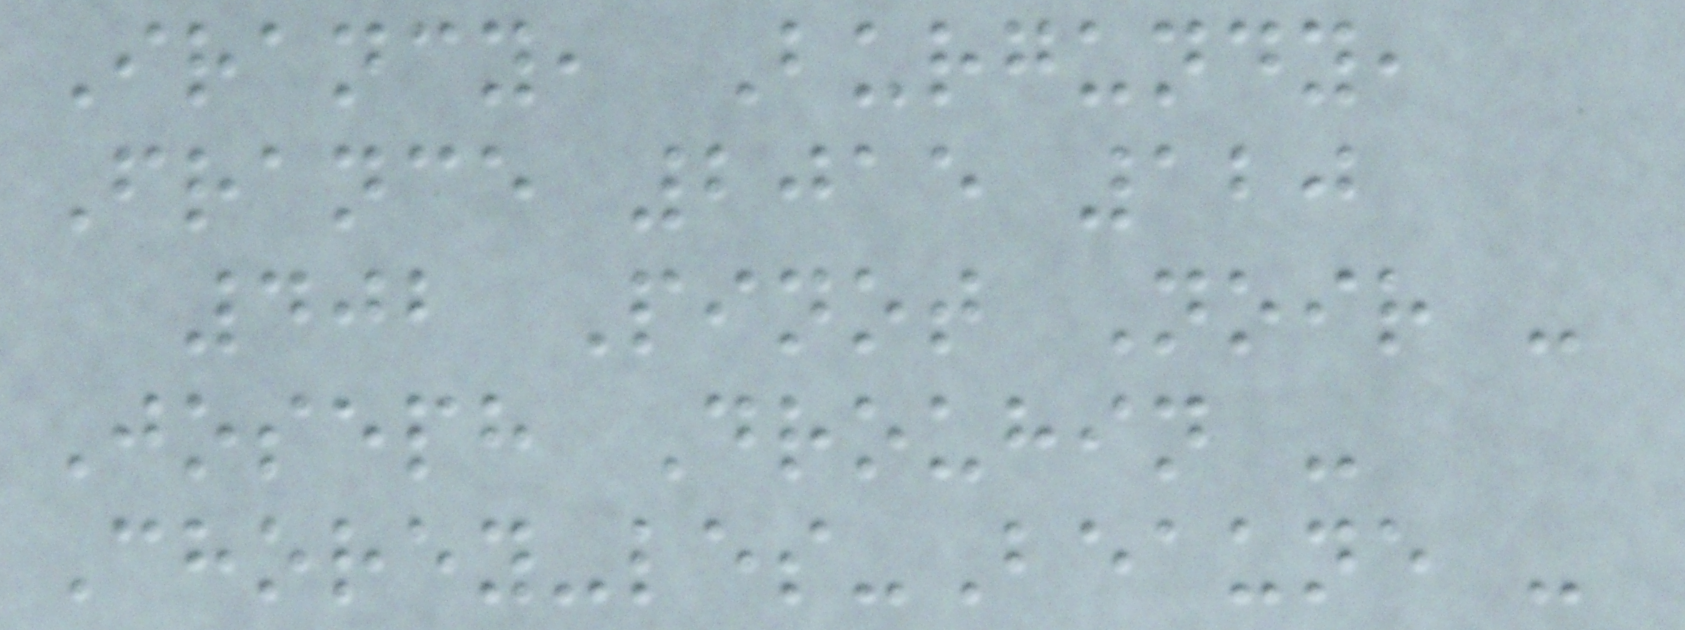Irancy, Burgundy,
France 2015 120
402 Pinot Noir -
Joseph Drouhin -
Chorey-les-Beaune -
